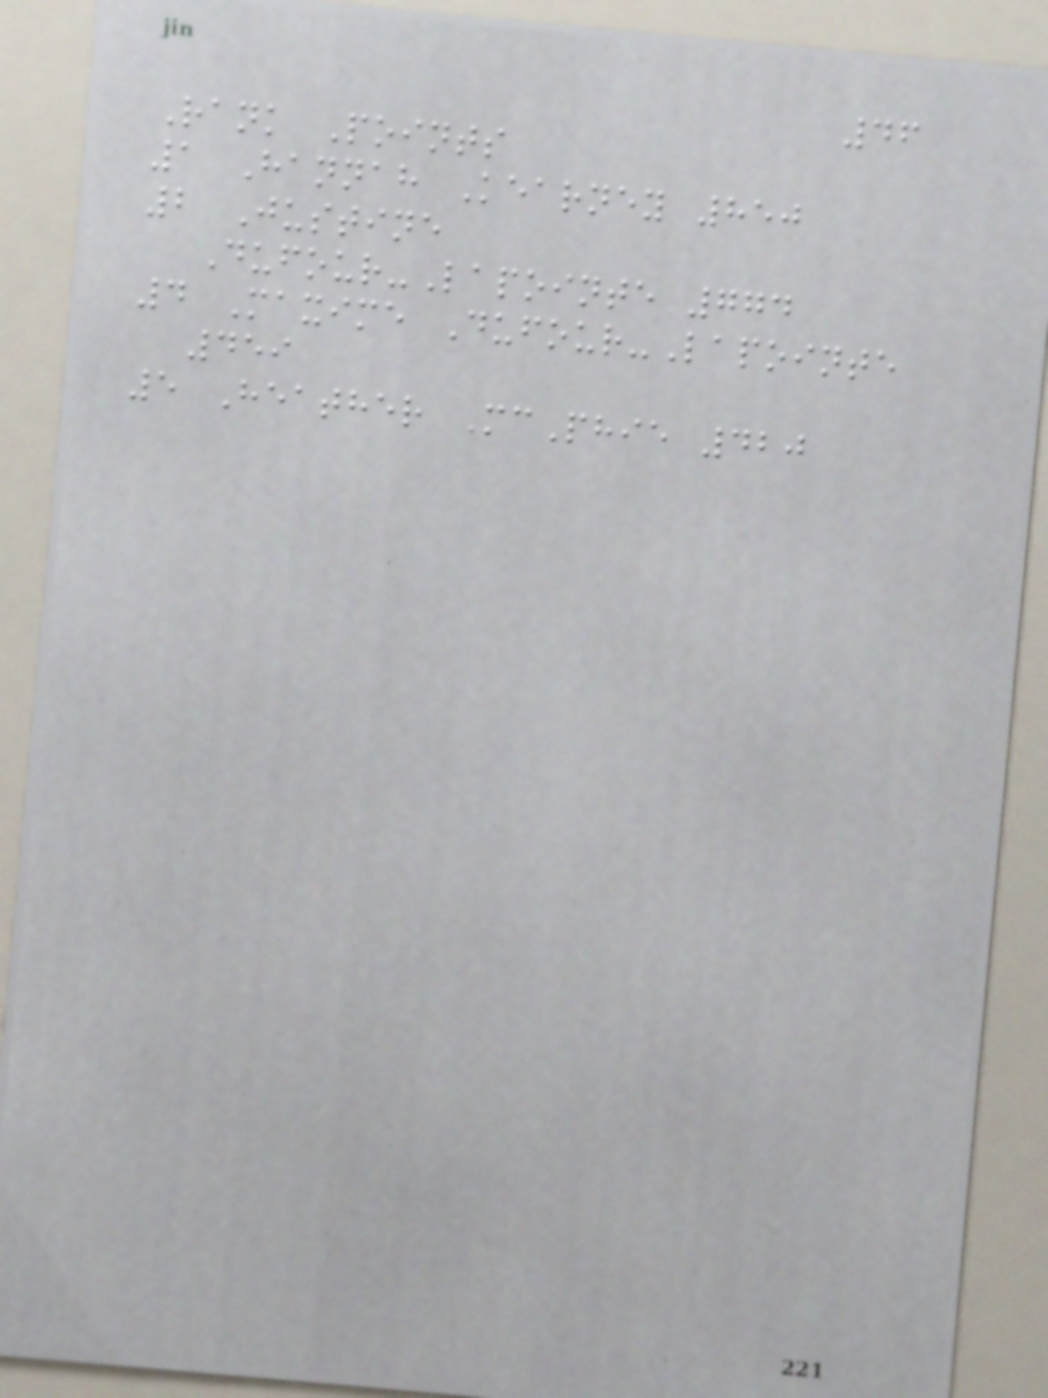46
Rank Points
1 Hannah Kearney 850
2 Justine
Dufour-Lapointe 774
4 Maxime Dufour-Lapointe
459
5 Heather McPhie 420
